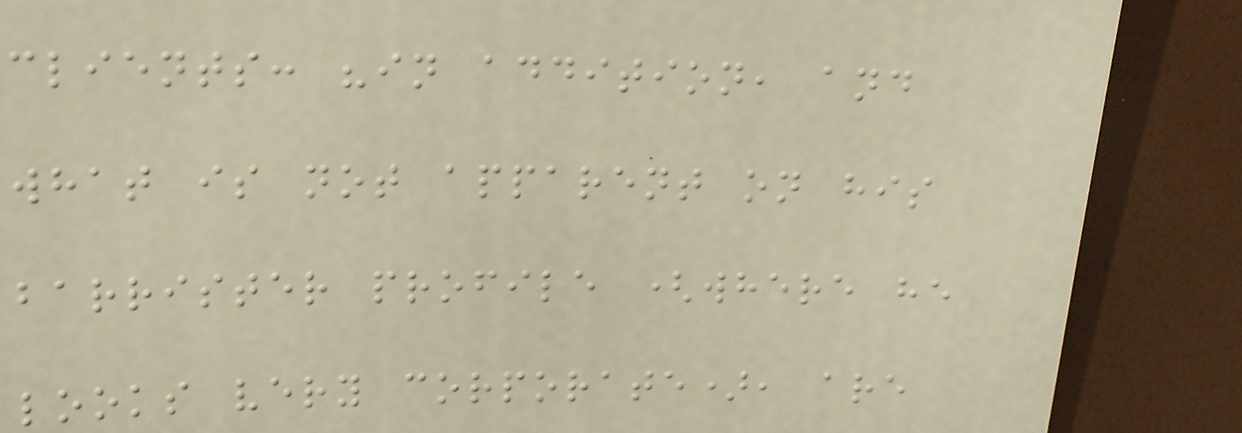clients: "in addition, and
what is not apparent on his
barrister profile (where he
looks very corporate), are
